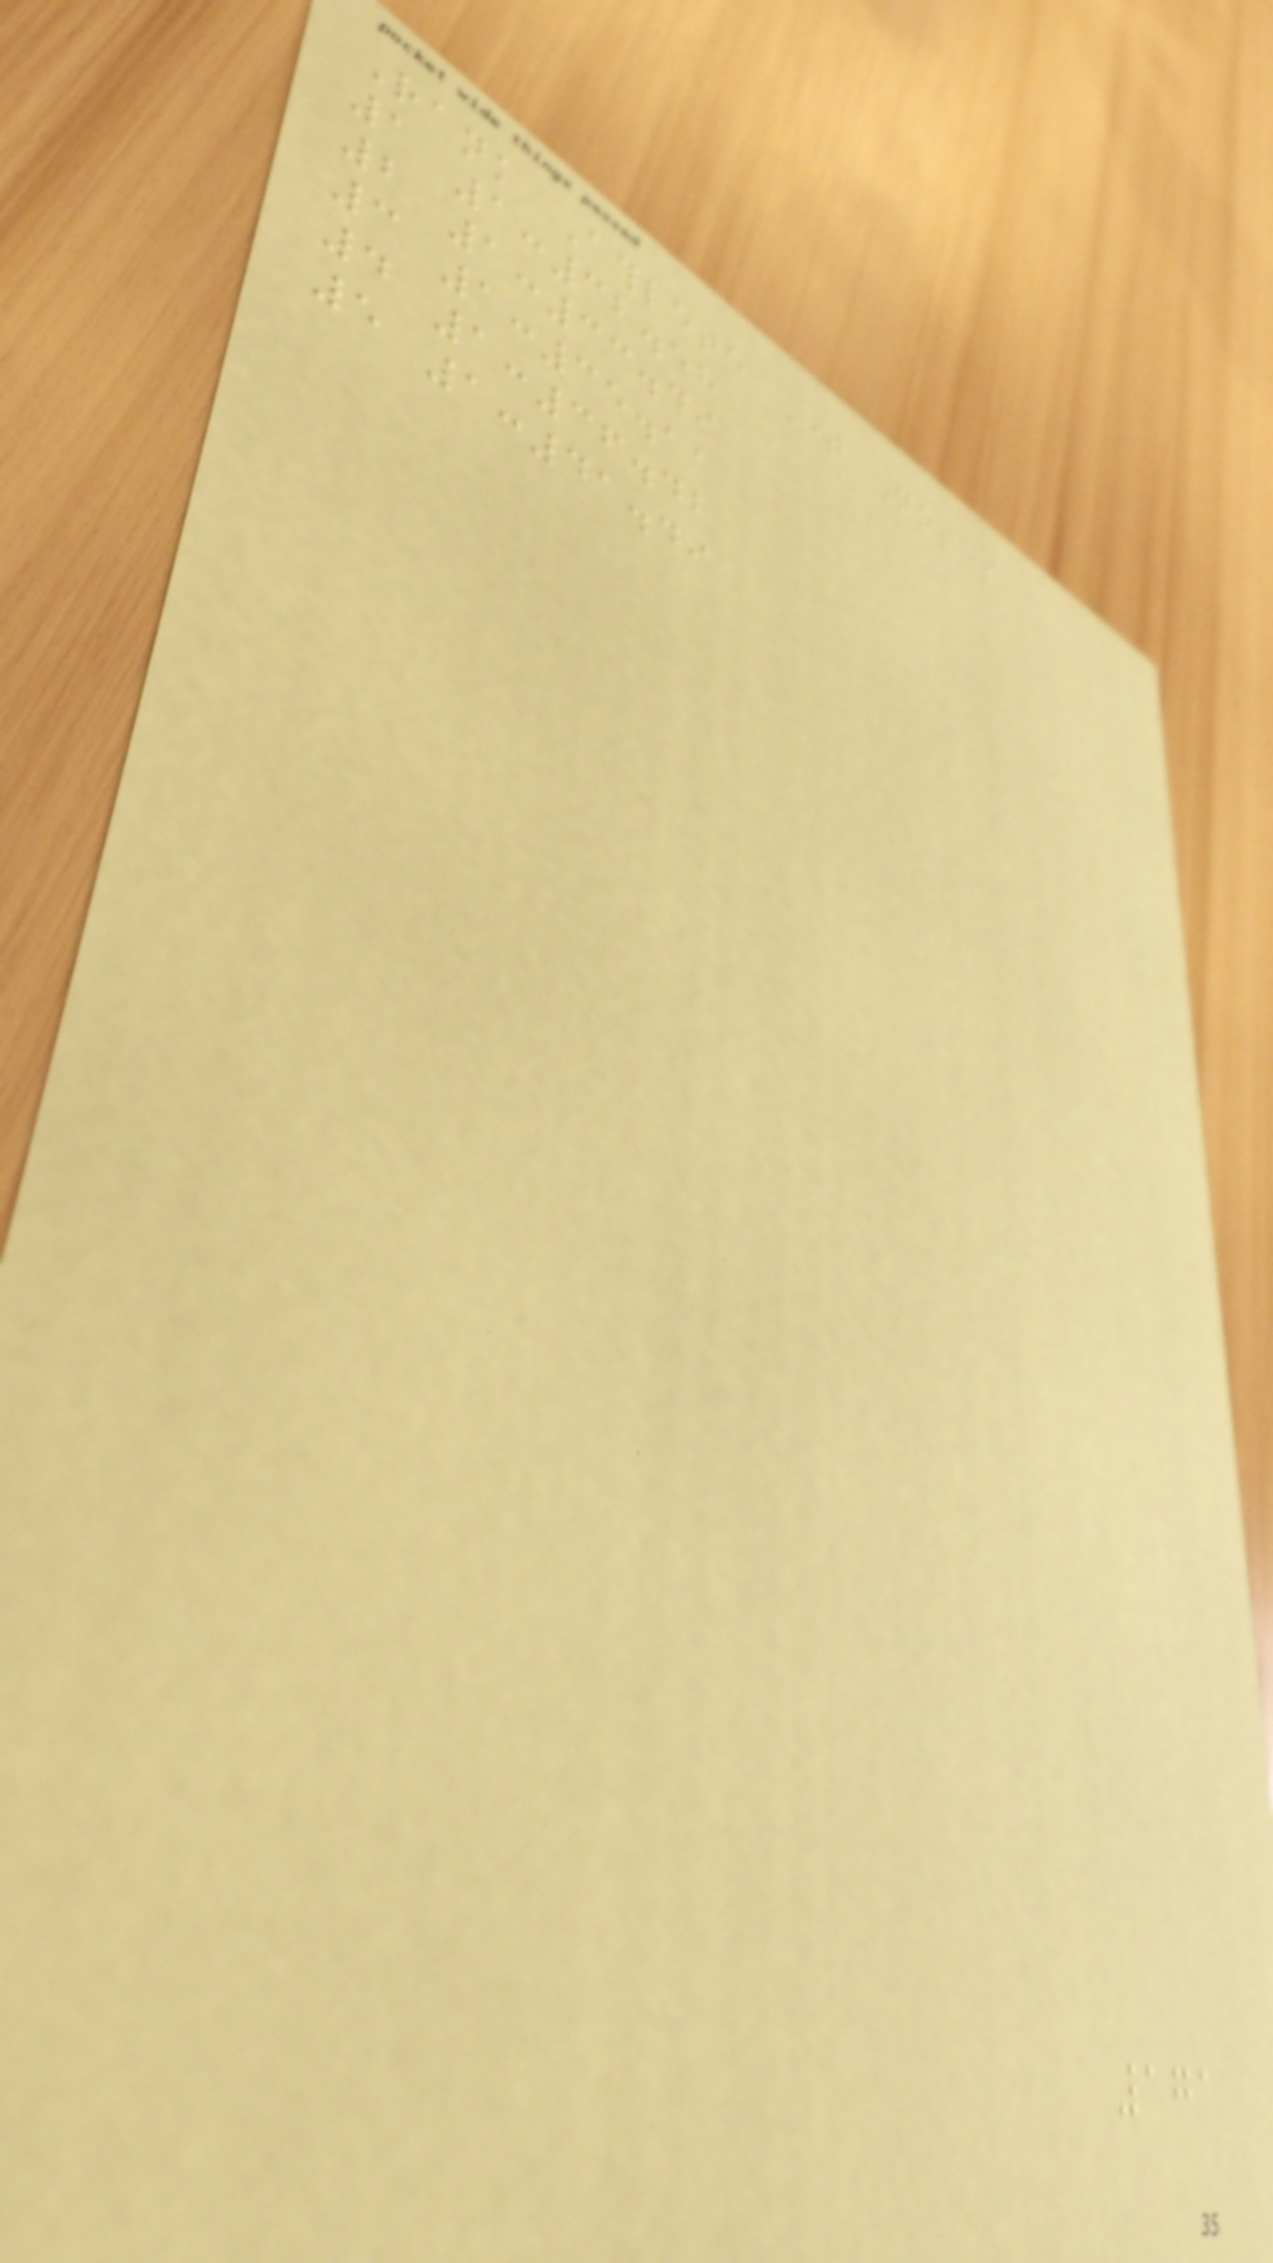Rank Athlete Time Notes
1 1:32.58
2 1:33.49
3 1:35.11
4 1:36.42
5 1:41.49
171
